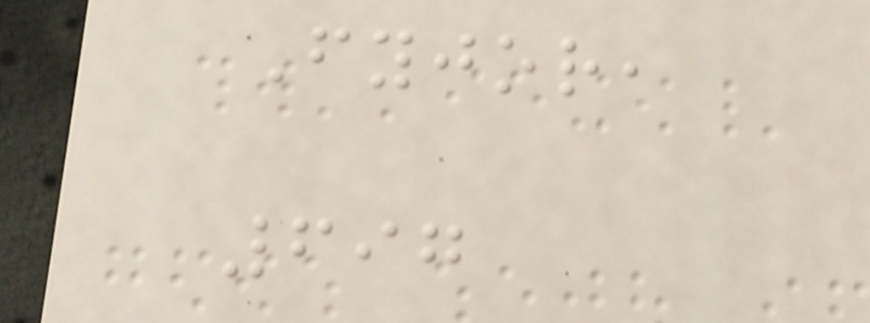Fyjor,
697
